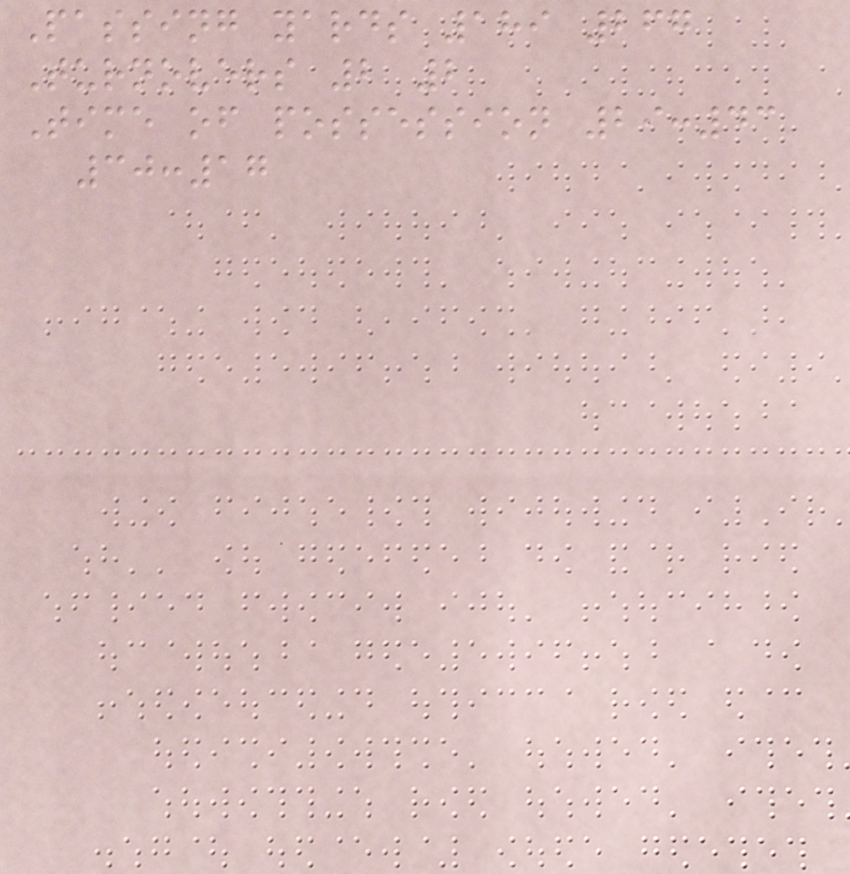Passing yards 189 267
Turnovers 2 2
Time of possession 29:43
30:17
